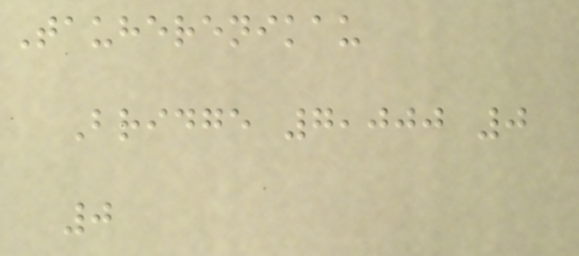Tauherenikau
Bridge 7,000 0
0
